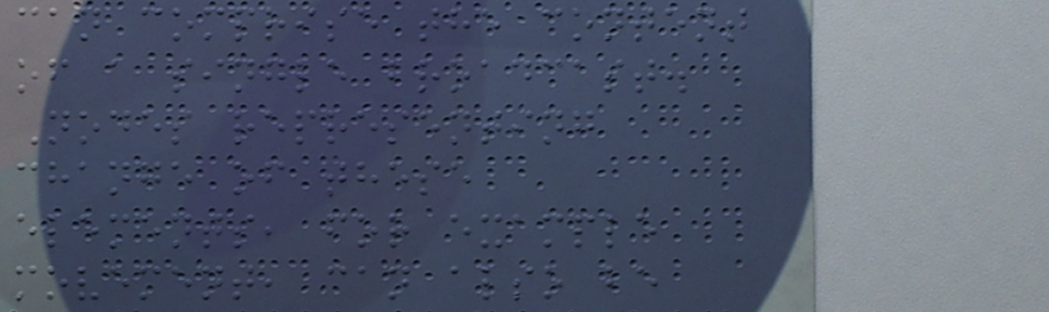can comprise the content
of a single broadcast.
Nodes representing
change of these
elements, for example
movement, can also be
